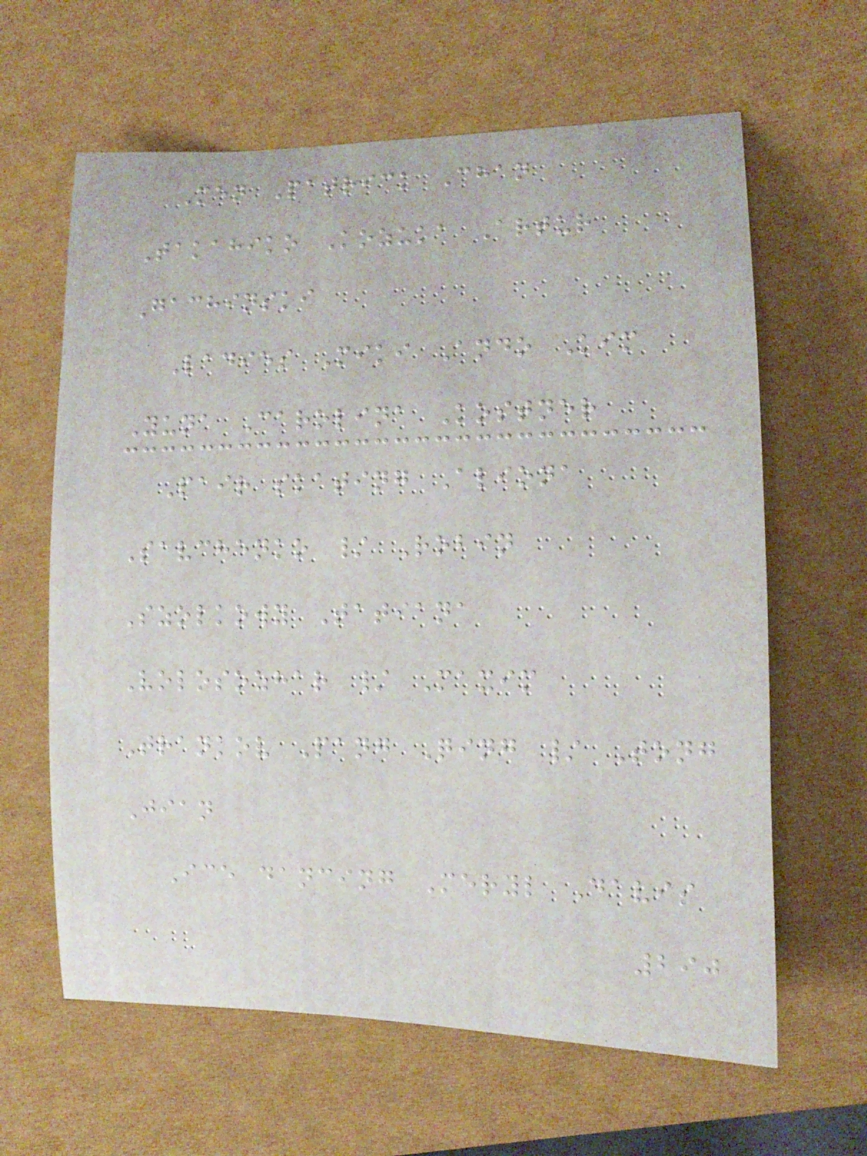Men Patrick Chan
Takahiko Kozuka Artur
Gachinski
Ladies Miki Ando Kim
Yuna Carolina Kostner
Pair skating Aliona
Savchenko / Robin
Szolkowy Tatiana
Volosozhar / Maxim
Trankov Pang Qing / Tong
Jian
Ice dancing Meryl Davis
290
